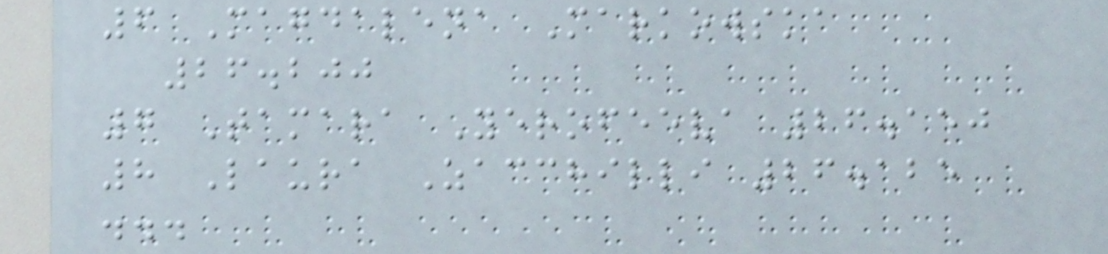6 Magdalena Markowska
26.200
7 Tamara Yerofeeva 26.150
8 Laura Zacchilli 26.125
...
